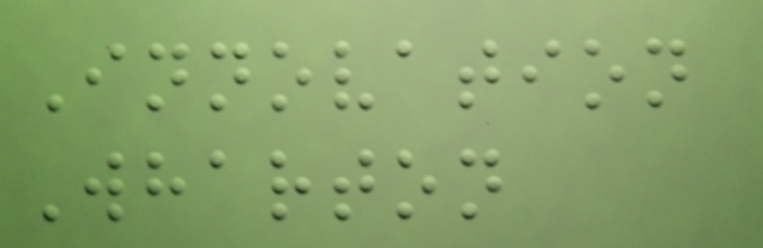Innovation
Wharton
